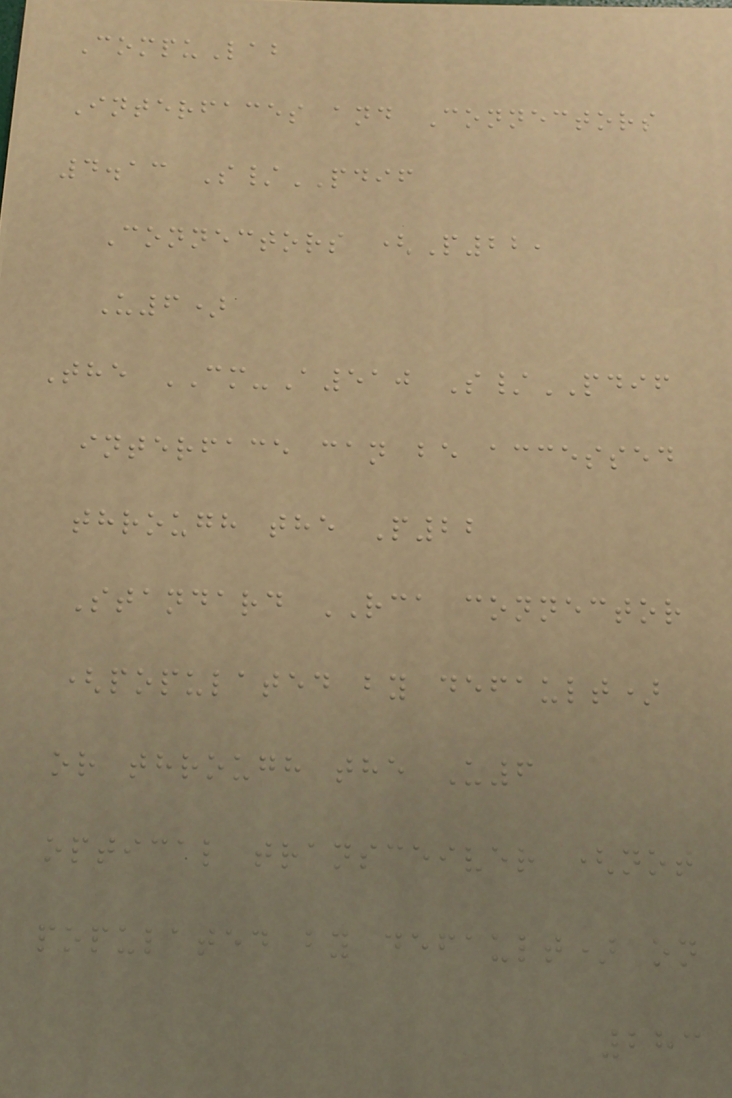CompuLab
Interfaces and Connectors
4.13 S/PDIF
Connectors (P22,
U6)
The CM-A510 S/PDIF
interface can be accessed
through the P22
Standard RCA connector
(populated by default)
or through the U6
optical transceiver (not
populated by default) on
283
